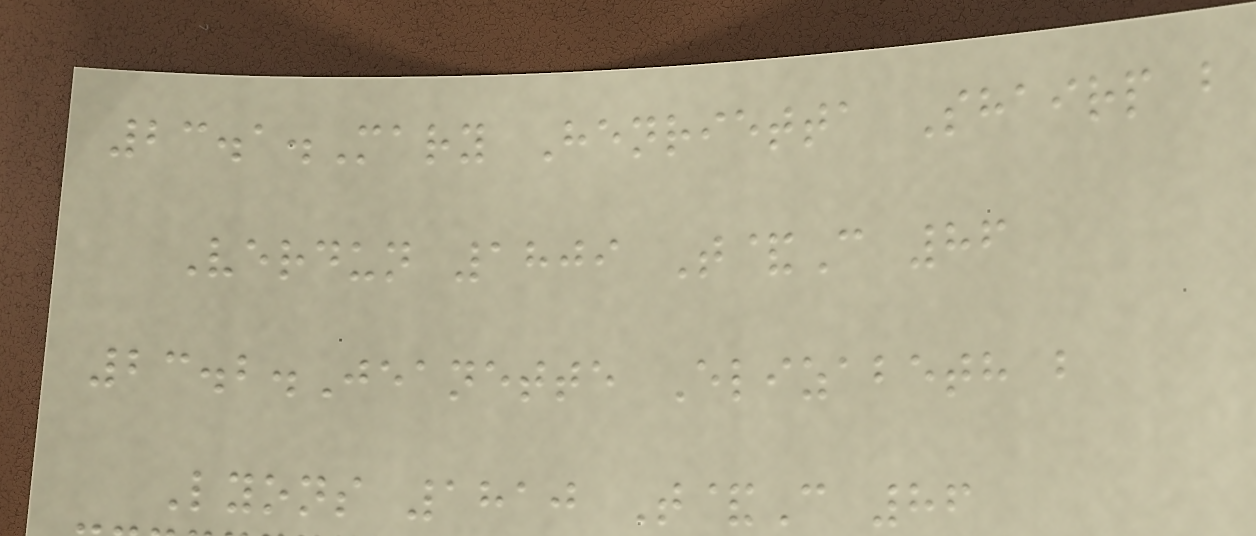23.1.Mary Henrietta Shairp b
Verdun 1809 T&C 86
23.2.Jeanette Elizabeth b
Lyons 1810 T&C 86
